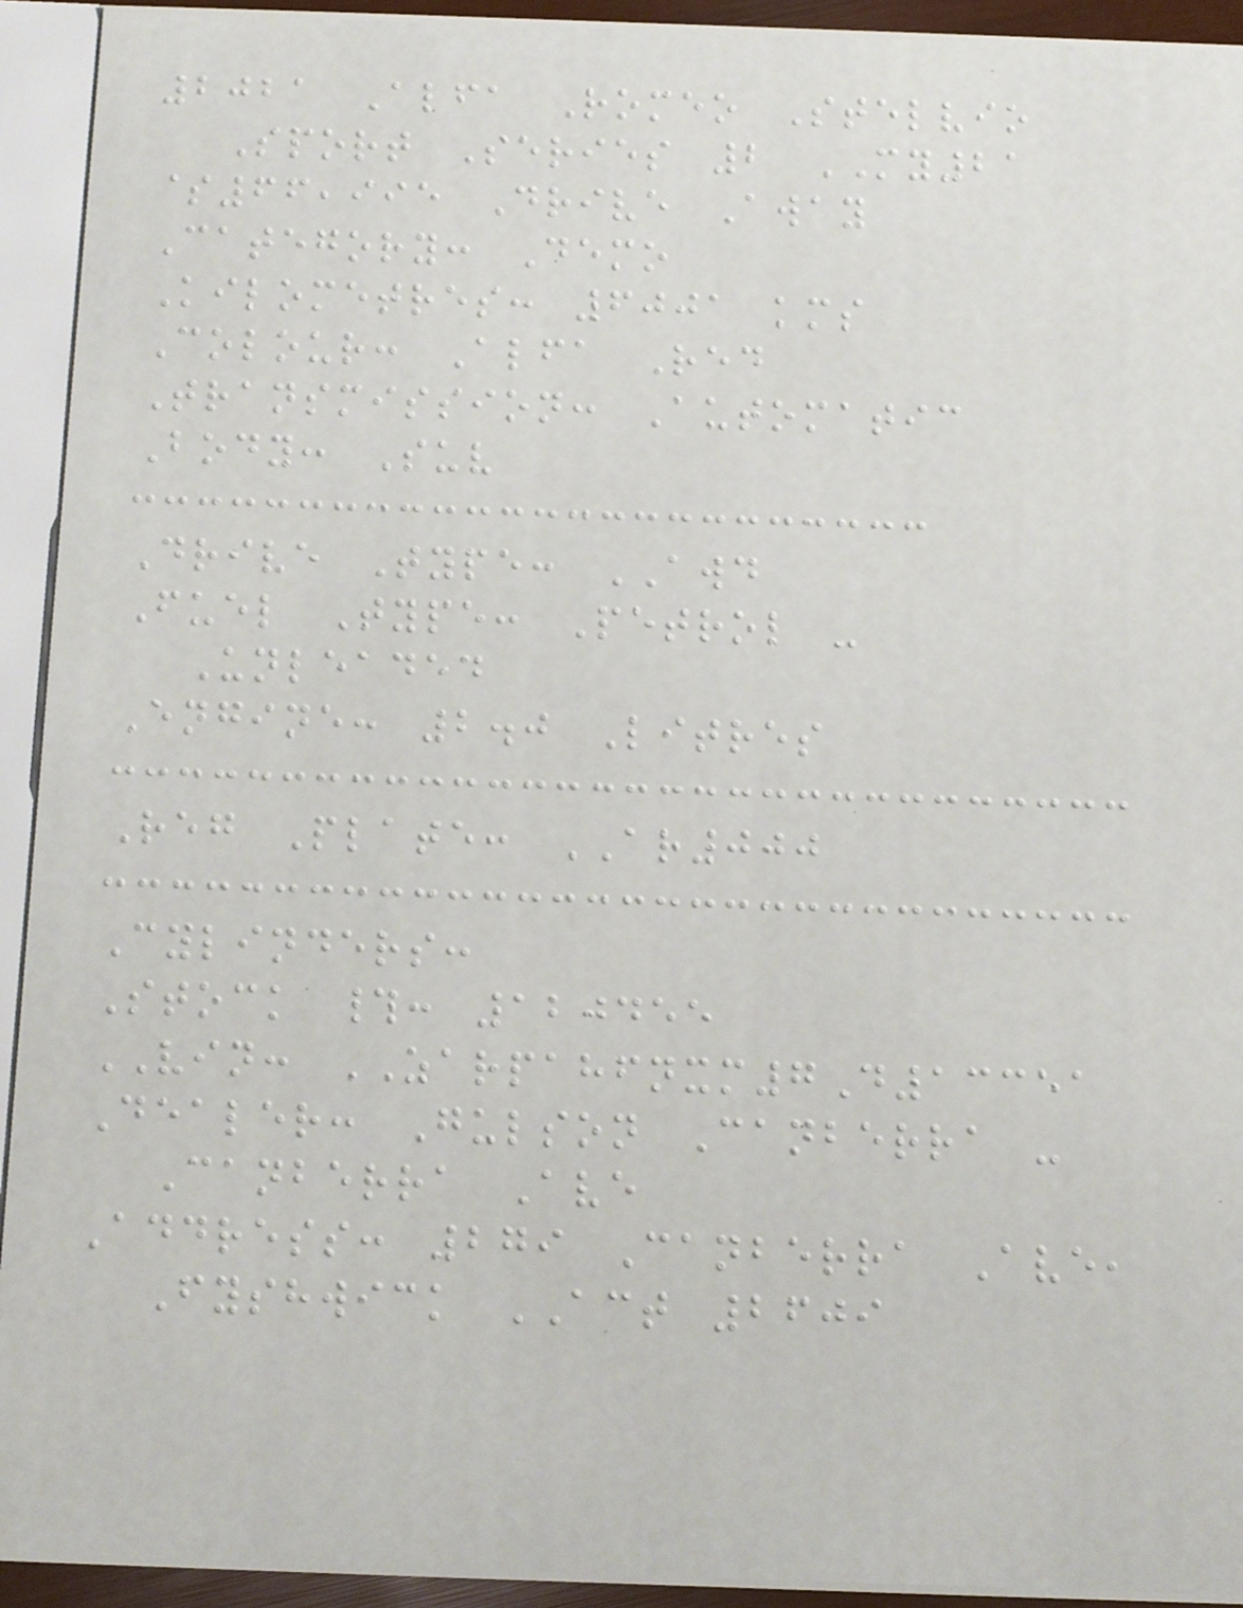2021 Alfa Romeo Stelvio
Sport Series 2 MY21
$66,995 Drive Away
Category: Demo
Kilometres: 6001 kms
Colour: Alfa Red
Transmission: Automatic
Body: Suv
Drive Type: AWD
Fuel Type: Petrol -
Unleaded
Engine: 2.0 Litres
Reg Plate: AR000
Cylinders:
Stock #: 120455
VIN: ZARPAHFNXM7D13351
Dealer: Gulson Canberra -
Canberra Ave
Address: 279 Canberra Ave,
Fyshwick ACT 2609
